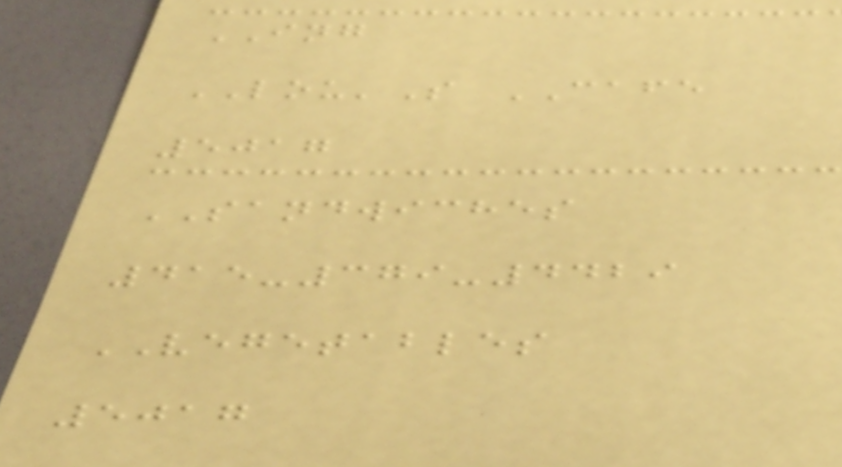ING
LOU'S CAFE
5017
SANDWICHES
415-379-4429
VEGETABLES
5017
